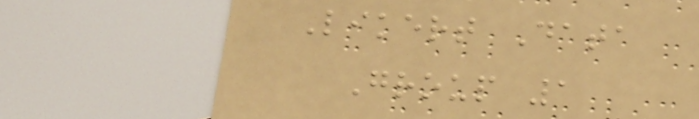Likert Data
Group 1
